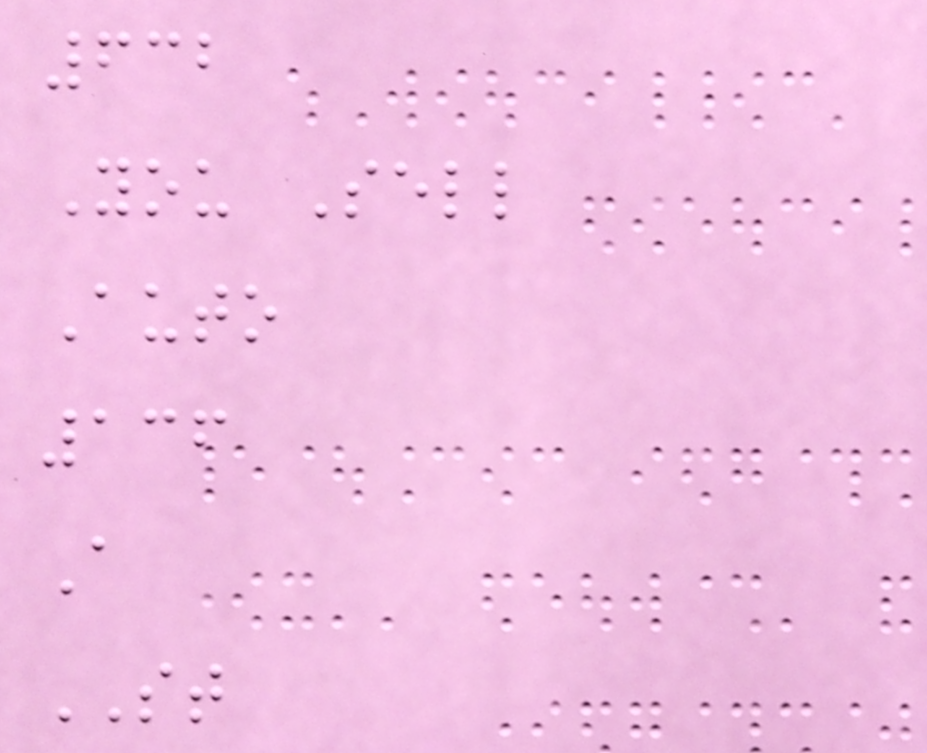632
You Sell
Auto
136
A
ST
